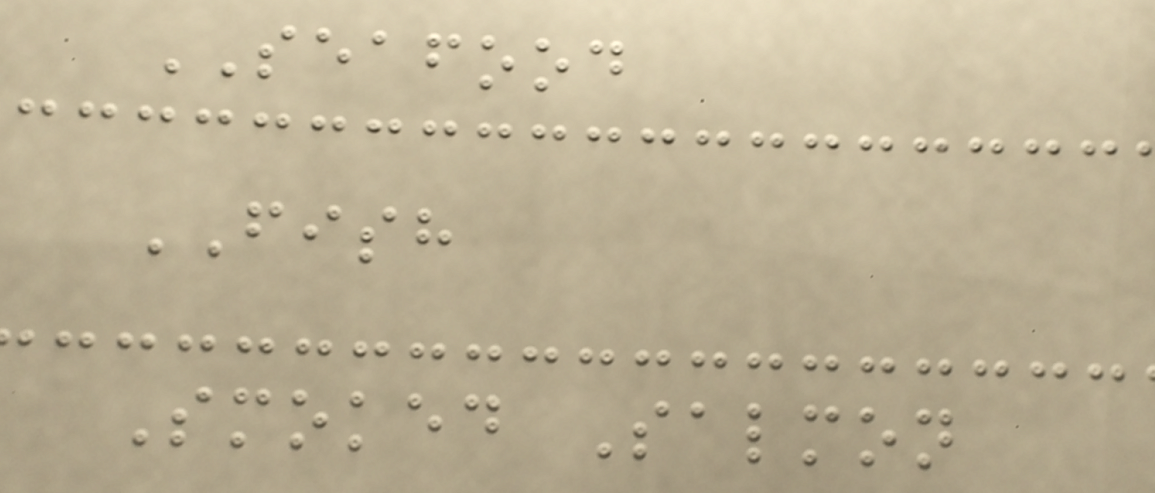SEAFOOD
FISH
Smoked Salmon
